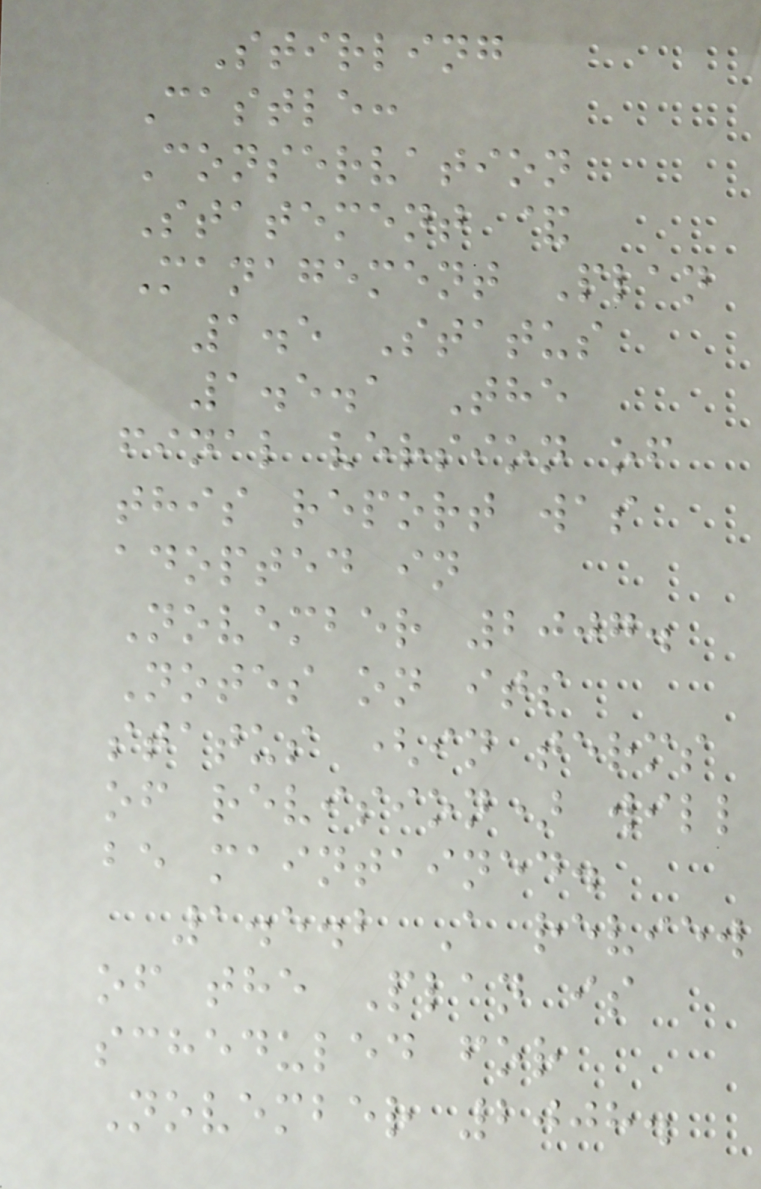Stirling
Castle:
Conservation
Statement &
Management Plan
1.5 Status
1.5.1 The
final version of
this report was
adopted in
November 2007.
Notes on its
status (in terms
of revision) will
be maintained.
1.5.2 A review
of the Plan is
scheduled for
November 2008.
